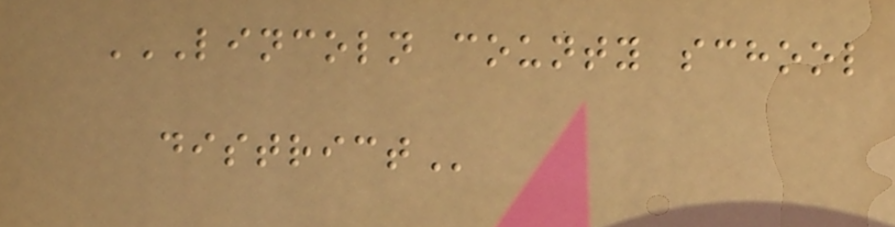LINCOLN COUNTY SCHOOL
DISTRICT
